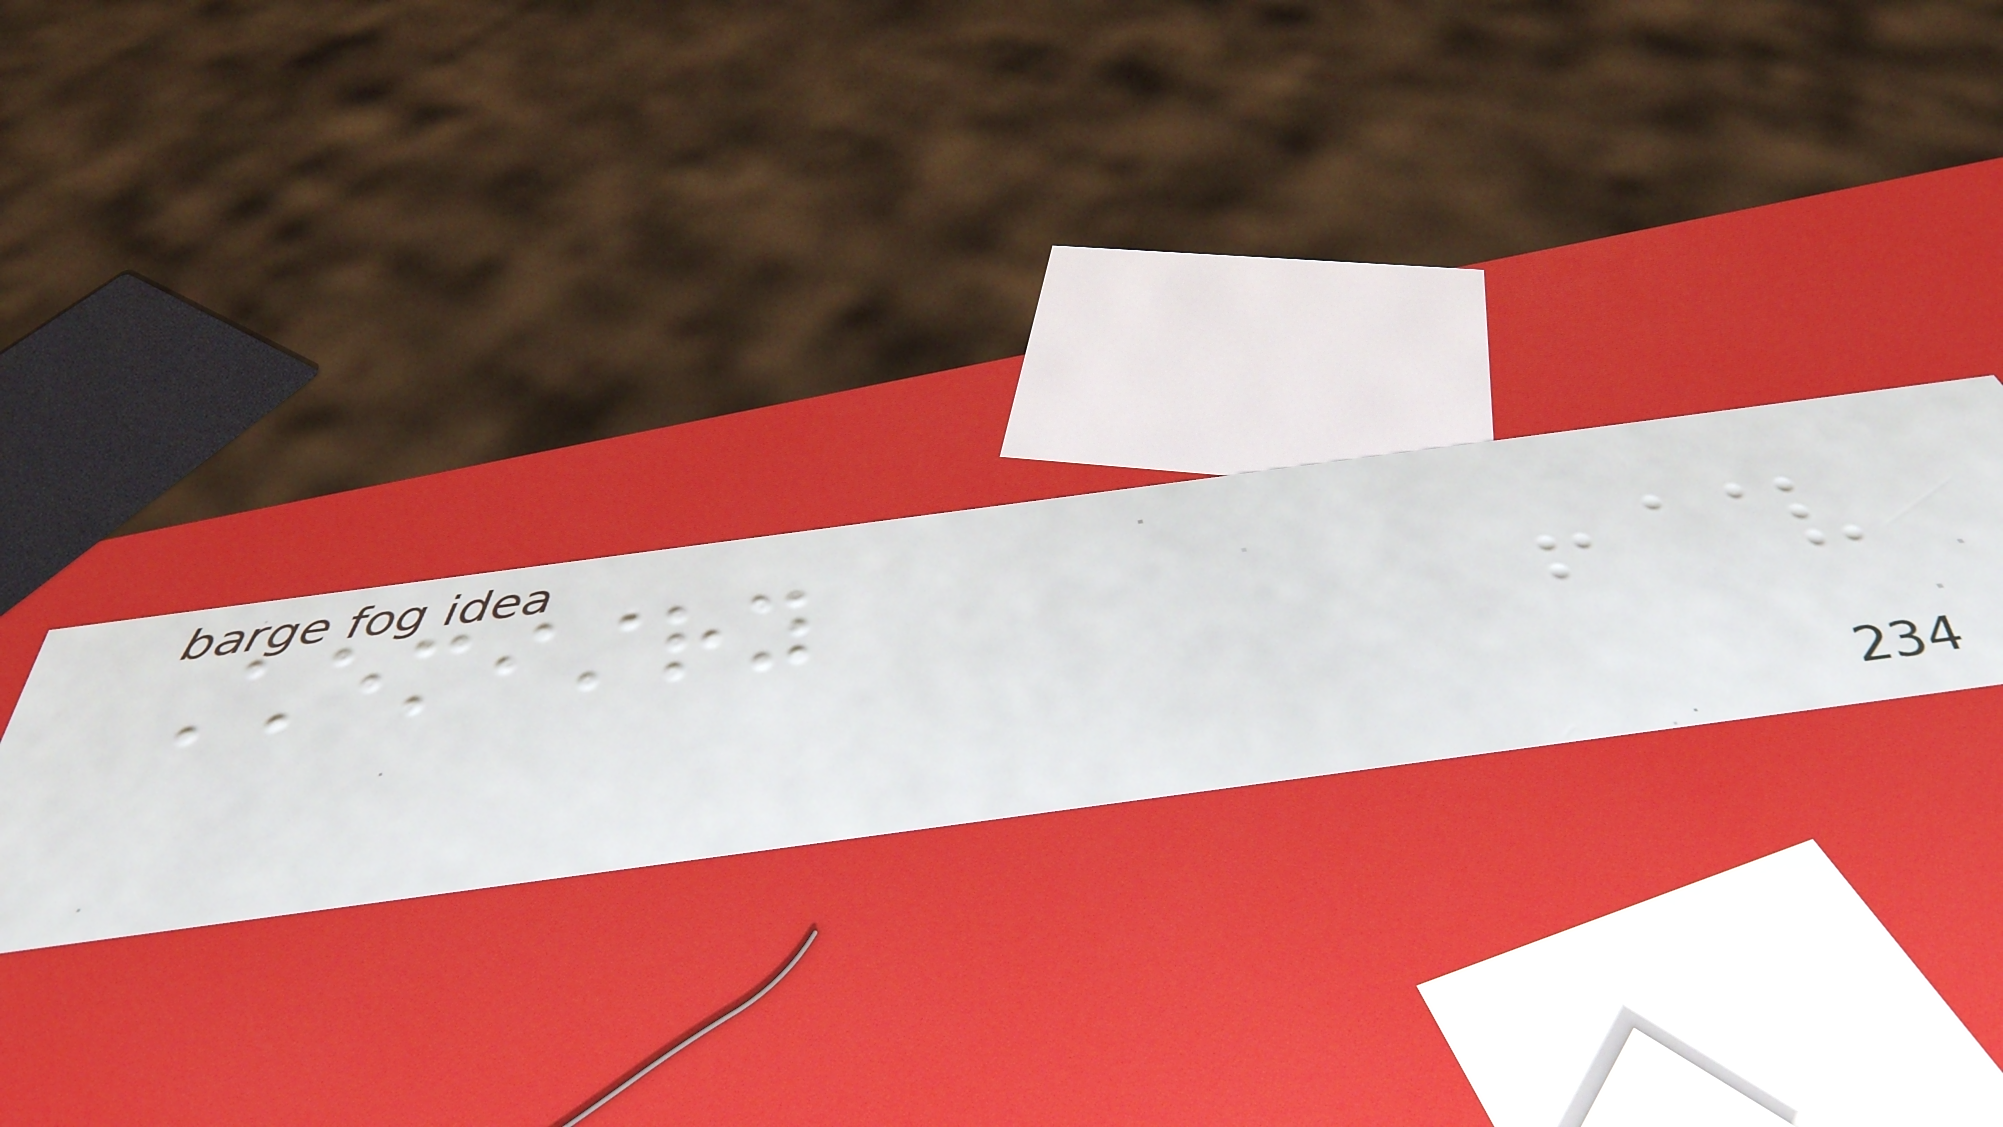Chemistry
